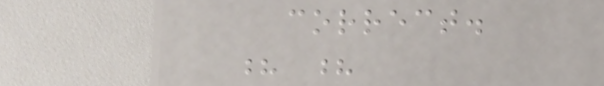correct.
? ?
